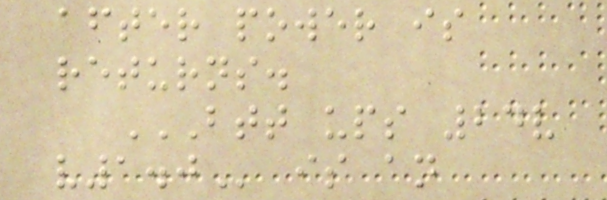after power is
returns.
BTT UPS 24V
V1.0 is an
